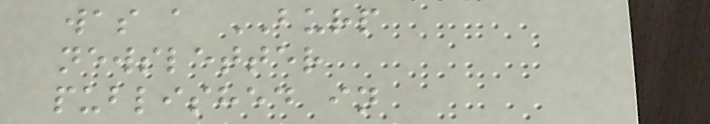was a BURP
newsletter
published in
